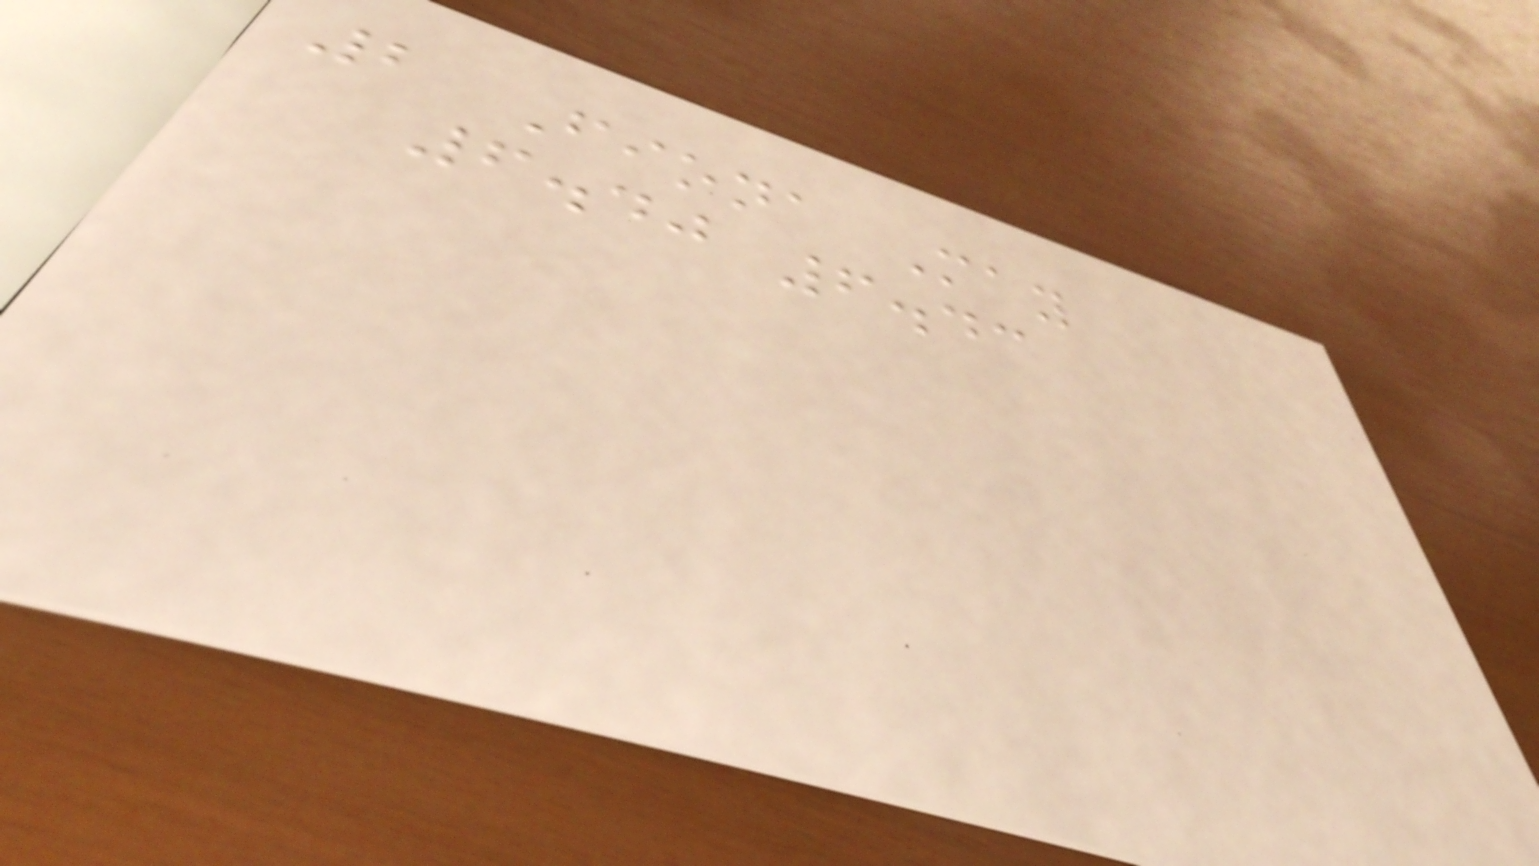2 Fiona May
6.40 6.43
